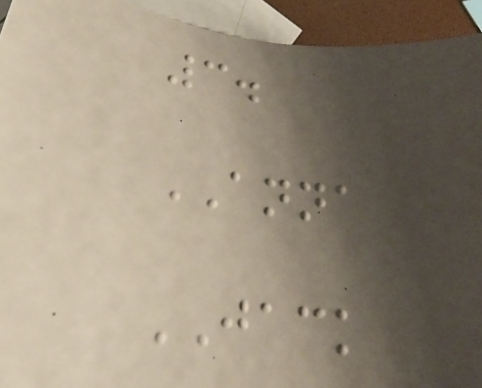3.
ANNA
JACK
